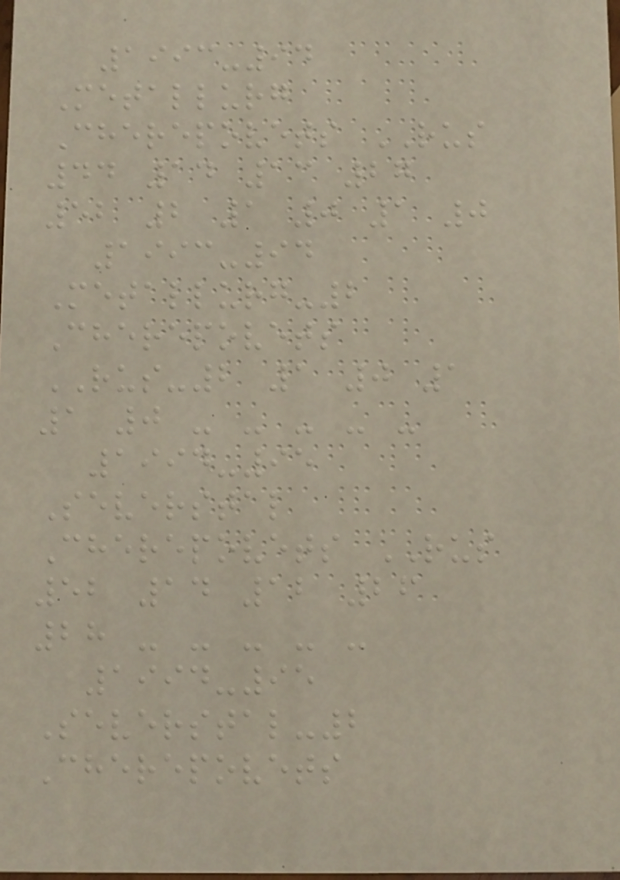1993-94
Metallurg
Cherepovets RUS
44 14 13 27
52 2 1 0 1 0
1993-94
Metallurg-2
Cherepovets
RUS-2 1 0 1
1 0 - - - - -
1994-95
Severstal
Cherepovets RUS
52 14 12 26
28 - - - - -
1994-95
Severstal-2
Cherepovets
